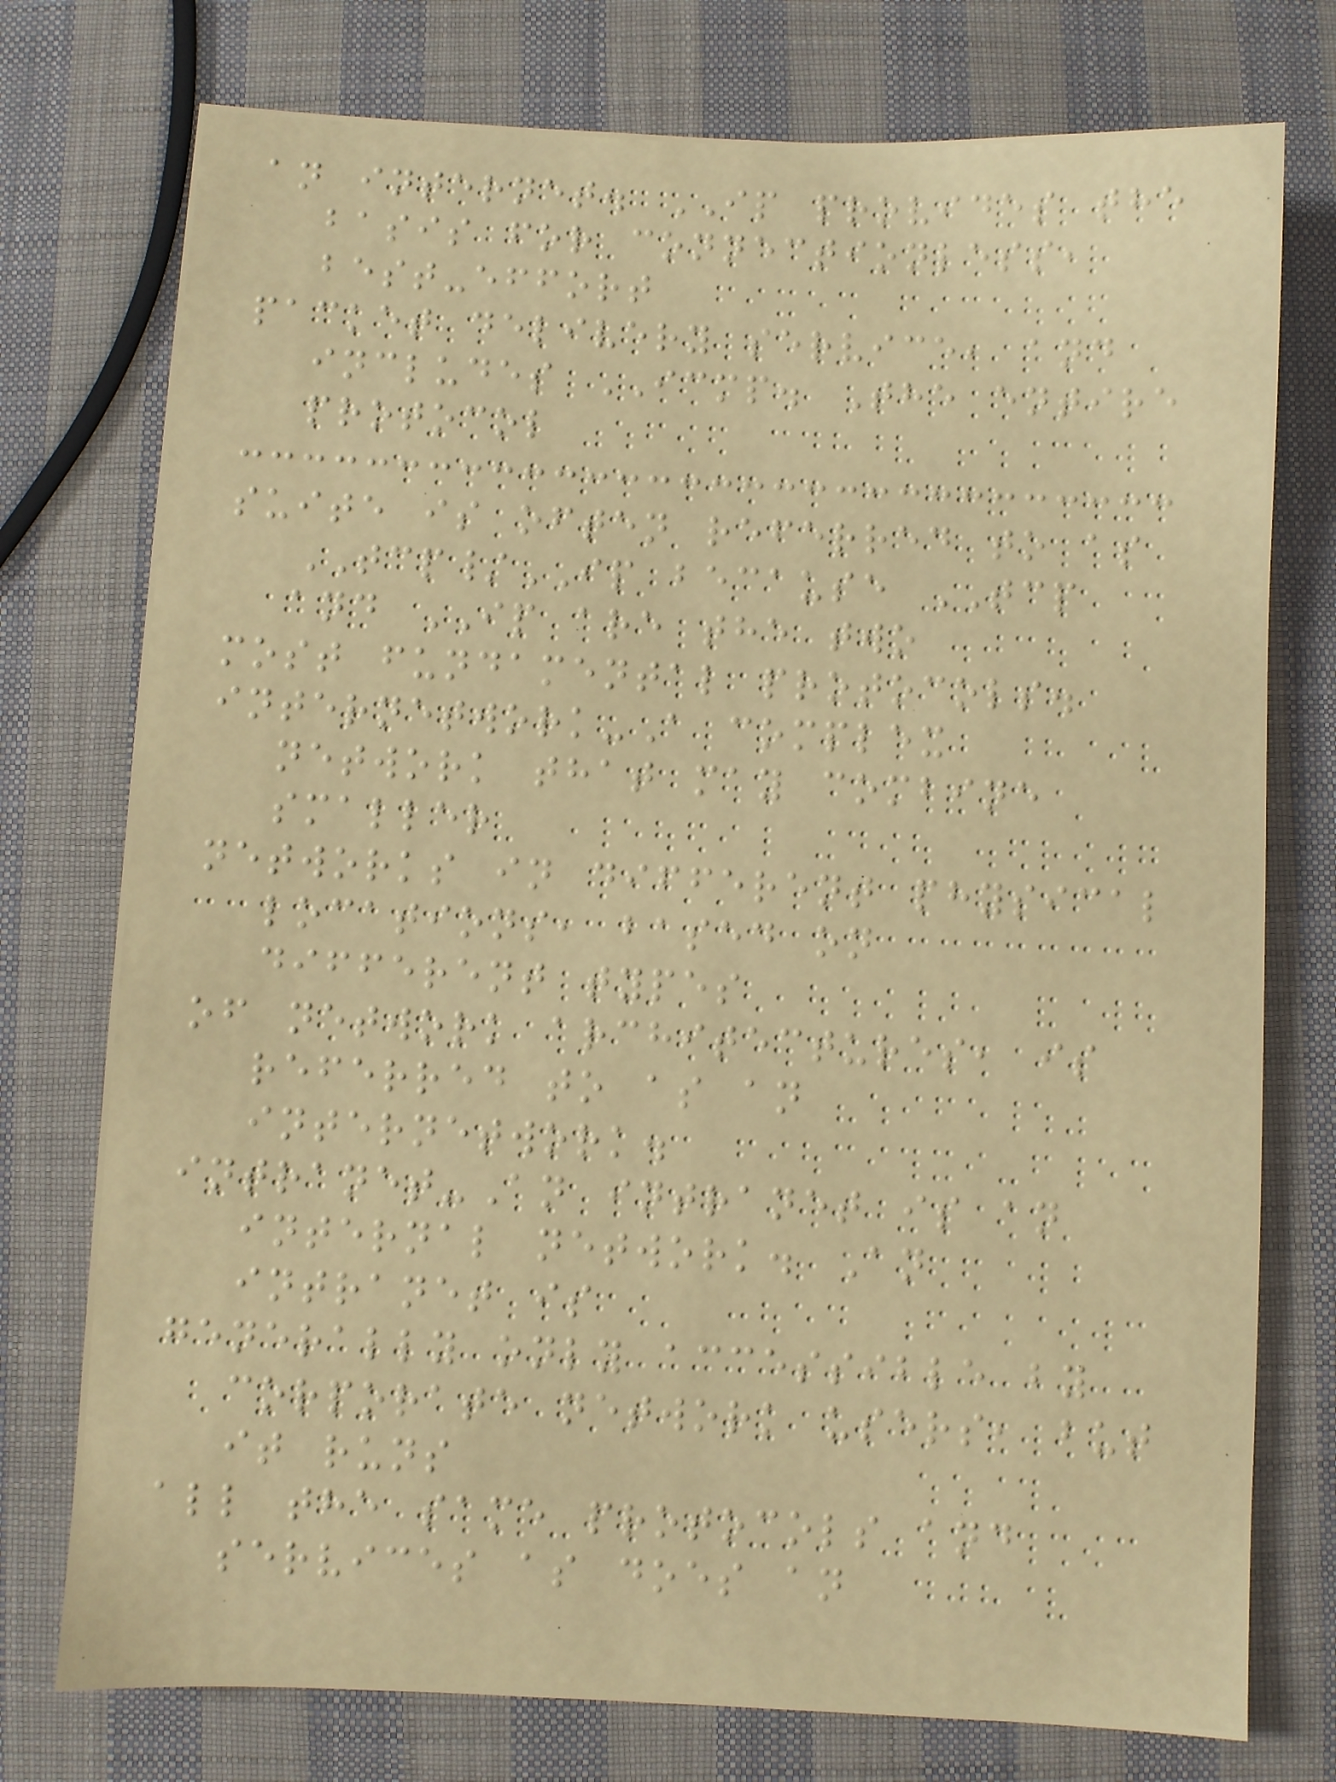an internet. IP provides the
basis for connectionless,
best-effort
packet delivery service, and
includes ICMP. The entire
protocol
suite is often referred to as
TCP/IP because TCP
and IP are the two
most fundamental protocols.
internetwork-A complex
network that may combine
smaller
networks in different physical
locations, based on
different types
of network architectures, is
referred to as an
internetwork.
intranet-An intranet is an
internal network. An
intranet is
generally only accessible by
corporate network users, but
it runs
all the same protocols and
services as does an
